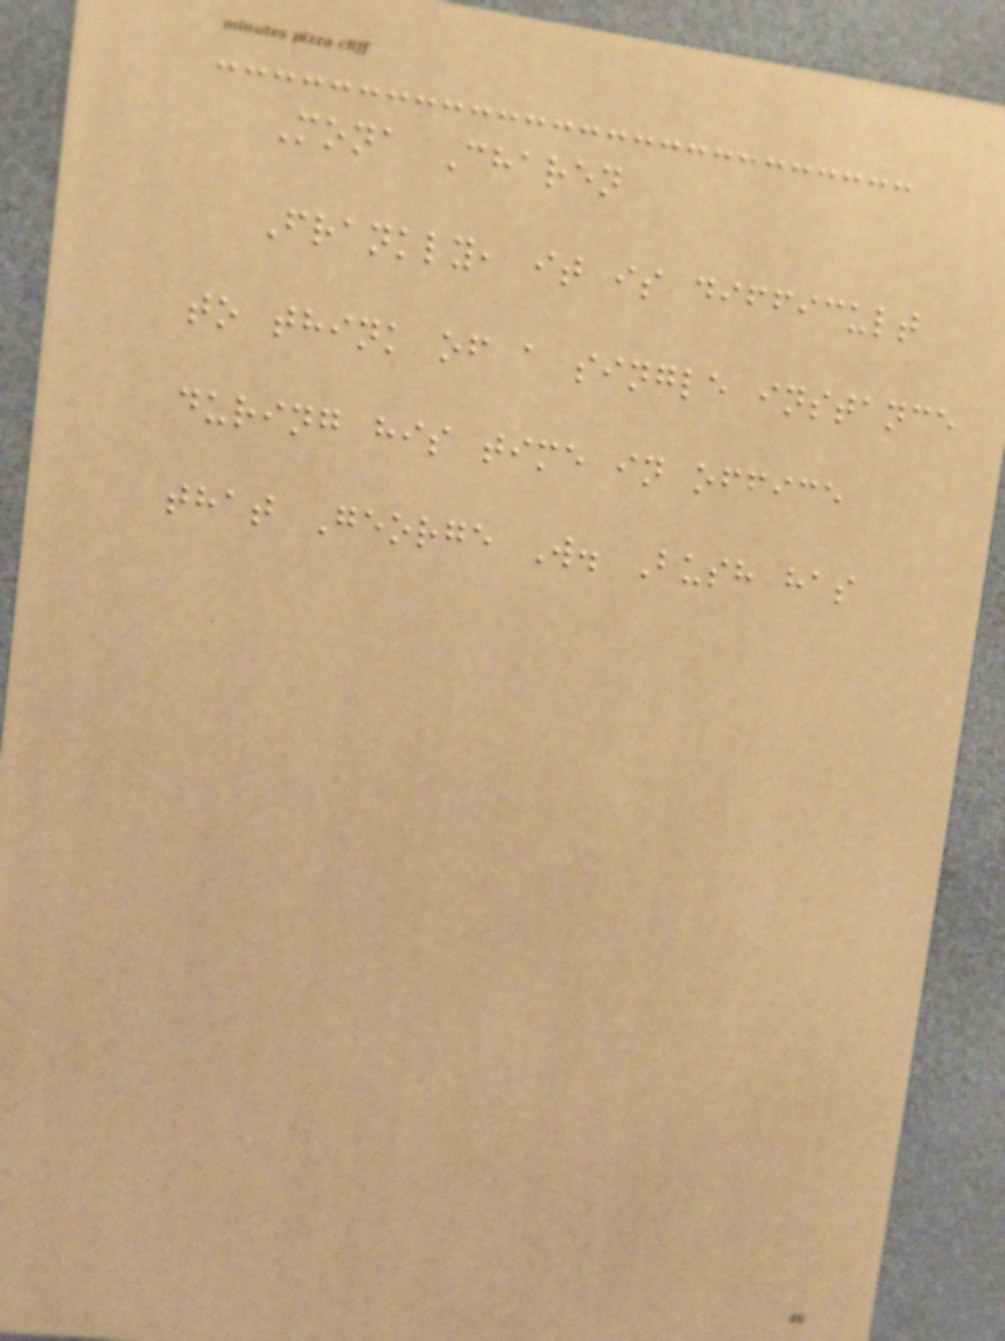Mona Charen
Frankly, it is difficult
to think of a single instance
during his time in office
that George W. Bush has
